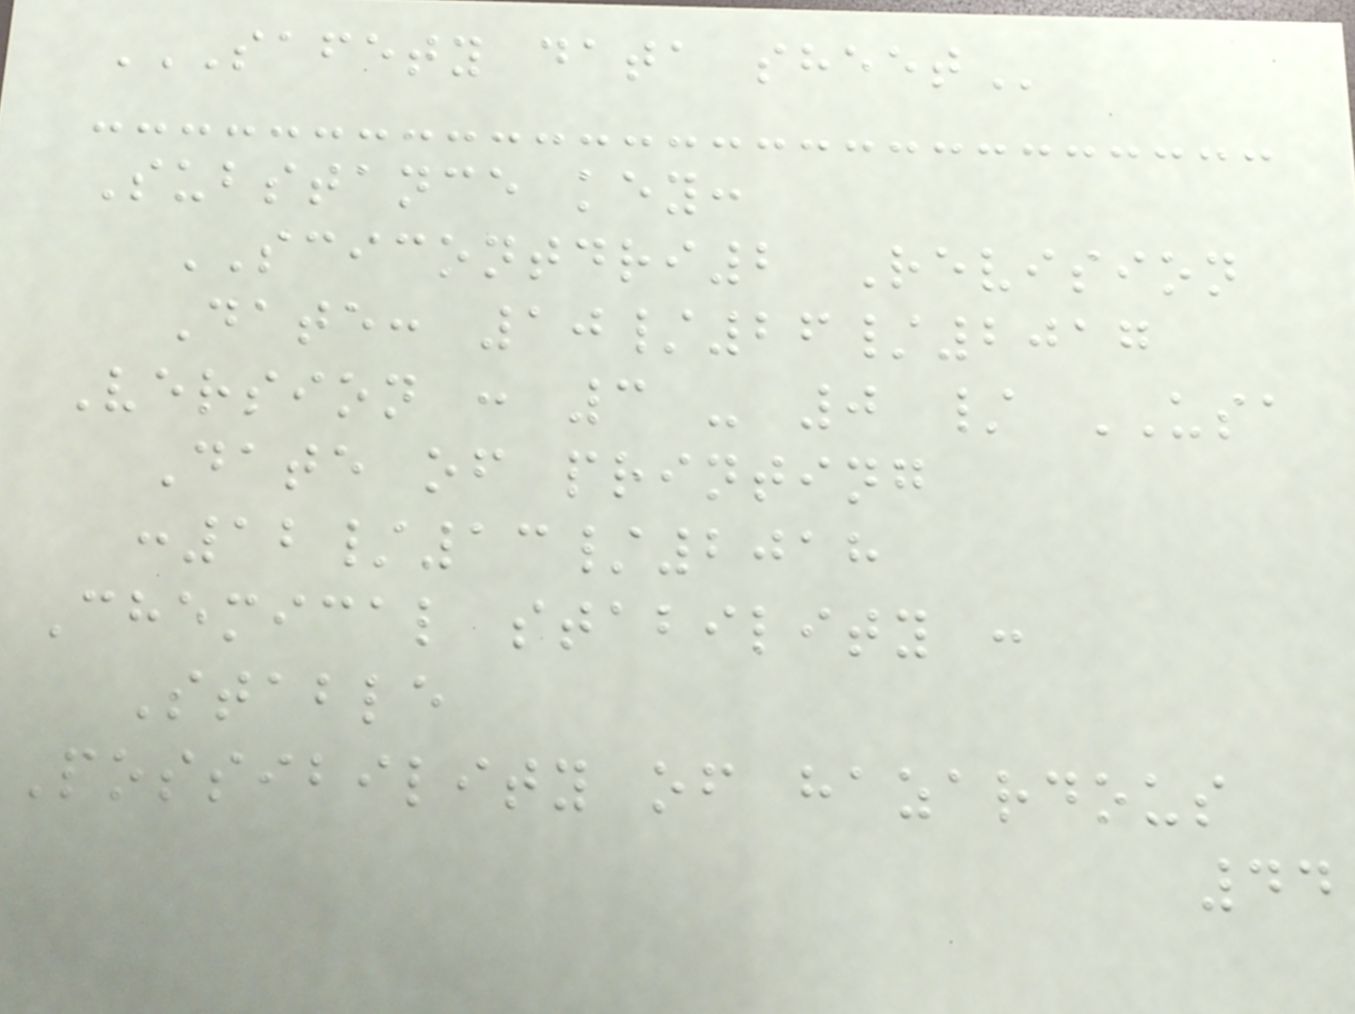SAFETY DATA SHEET
Substance key:
SCICONTDRI2 Revision
Date: 10/26/2017
Version : 3 - 0 / USA
Date of printing
:12/13/2018
Chemical stability :
Stable
Possibility of hazardous
44
